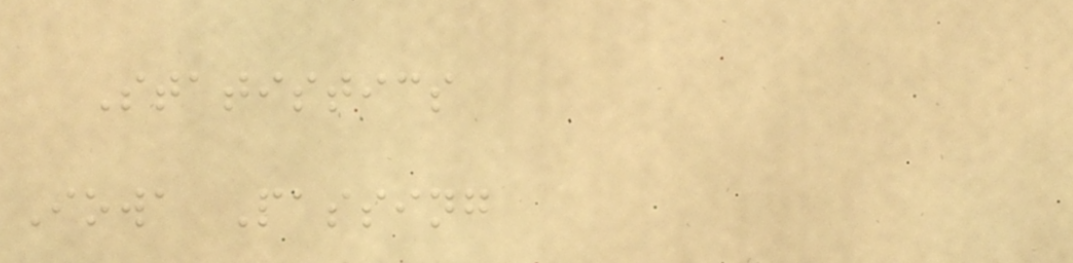Statistics
Iowa Passing
